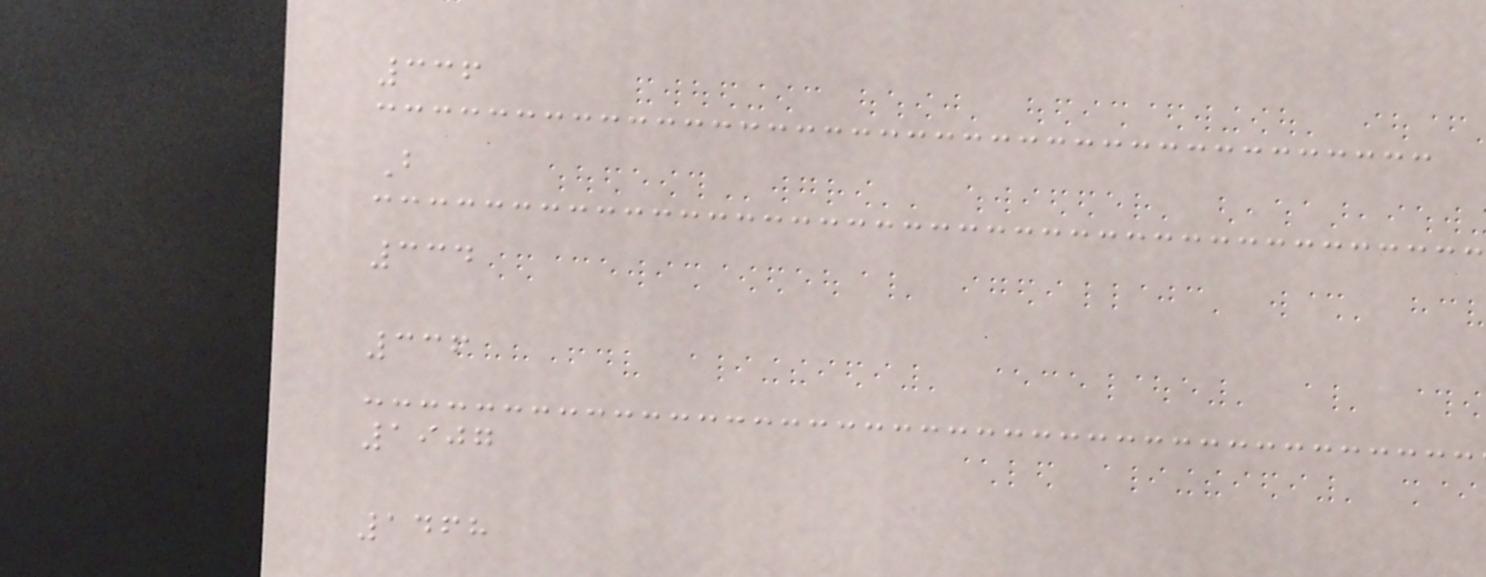336
B
334
336
1907
1468
